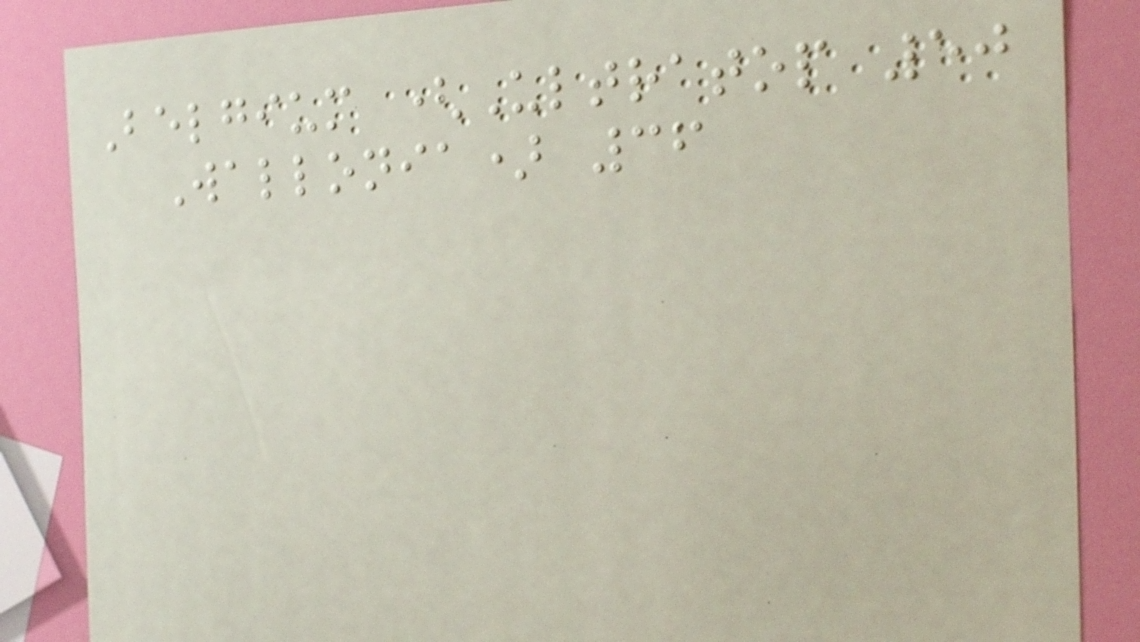Belgium (Ultratop 50
Wallonia) 36
